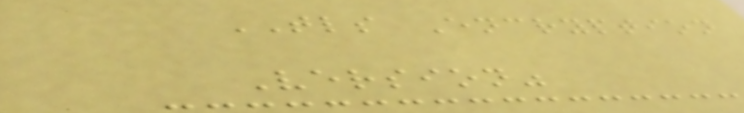TLS Encryption
Version"
